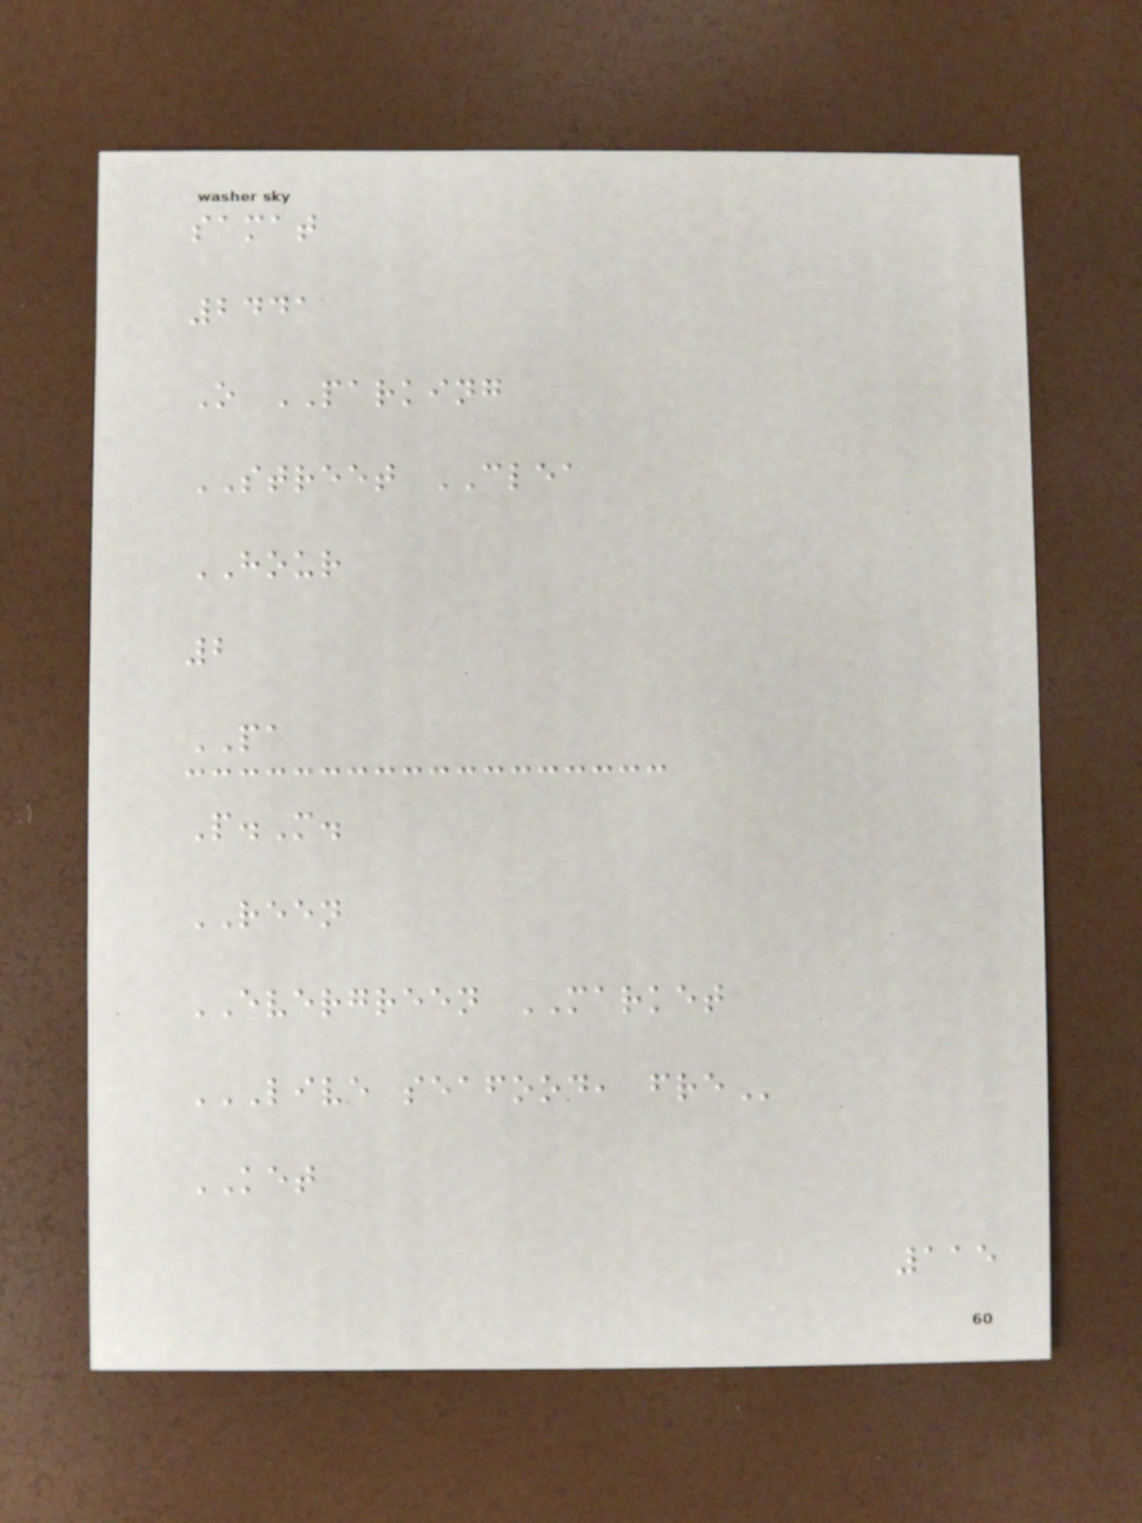samat
2441
O PARKING
STREET CLEA
HOUR
2
PA
P.M.
REEN
EVERGREEN MARKET
LIVE SEAFOOD, FRE
KET
115
